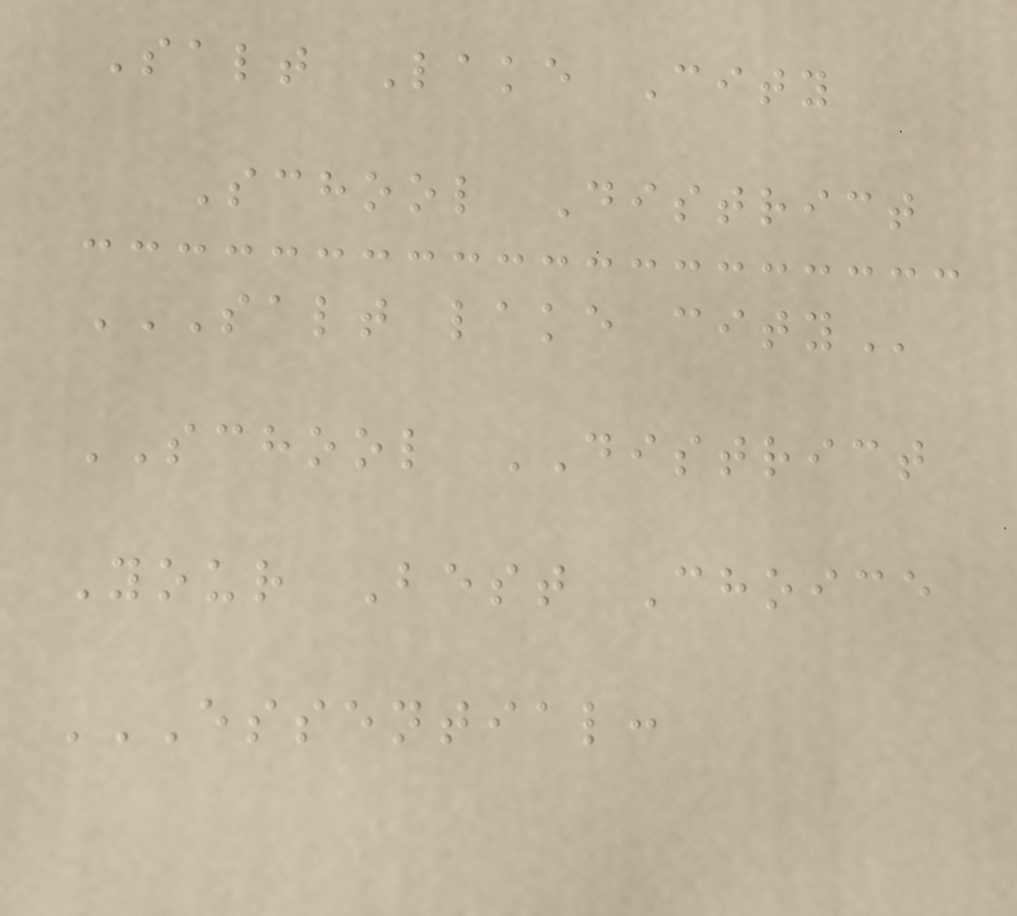Salt Lake City
School District
SALT LAKE CITY
SCHOOL DISTRICT
Your Best Choice
ESSENTIAL:
